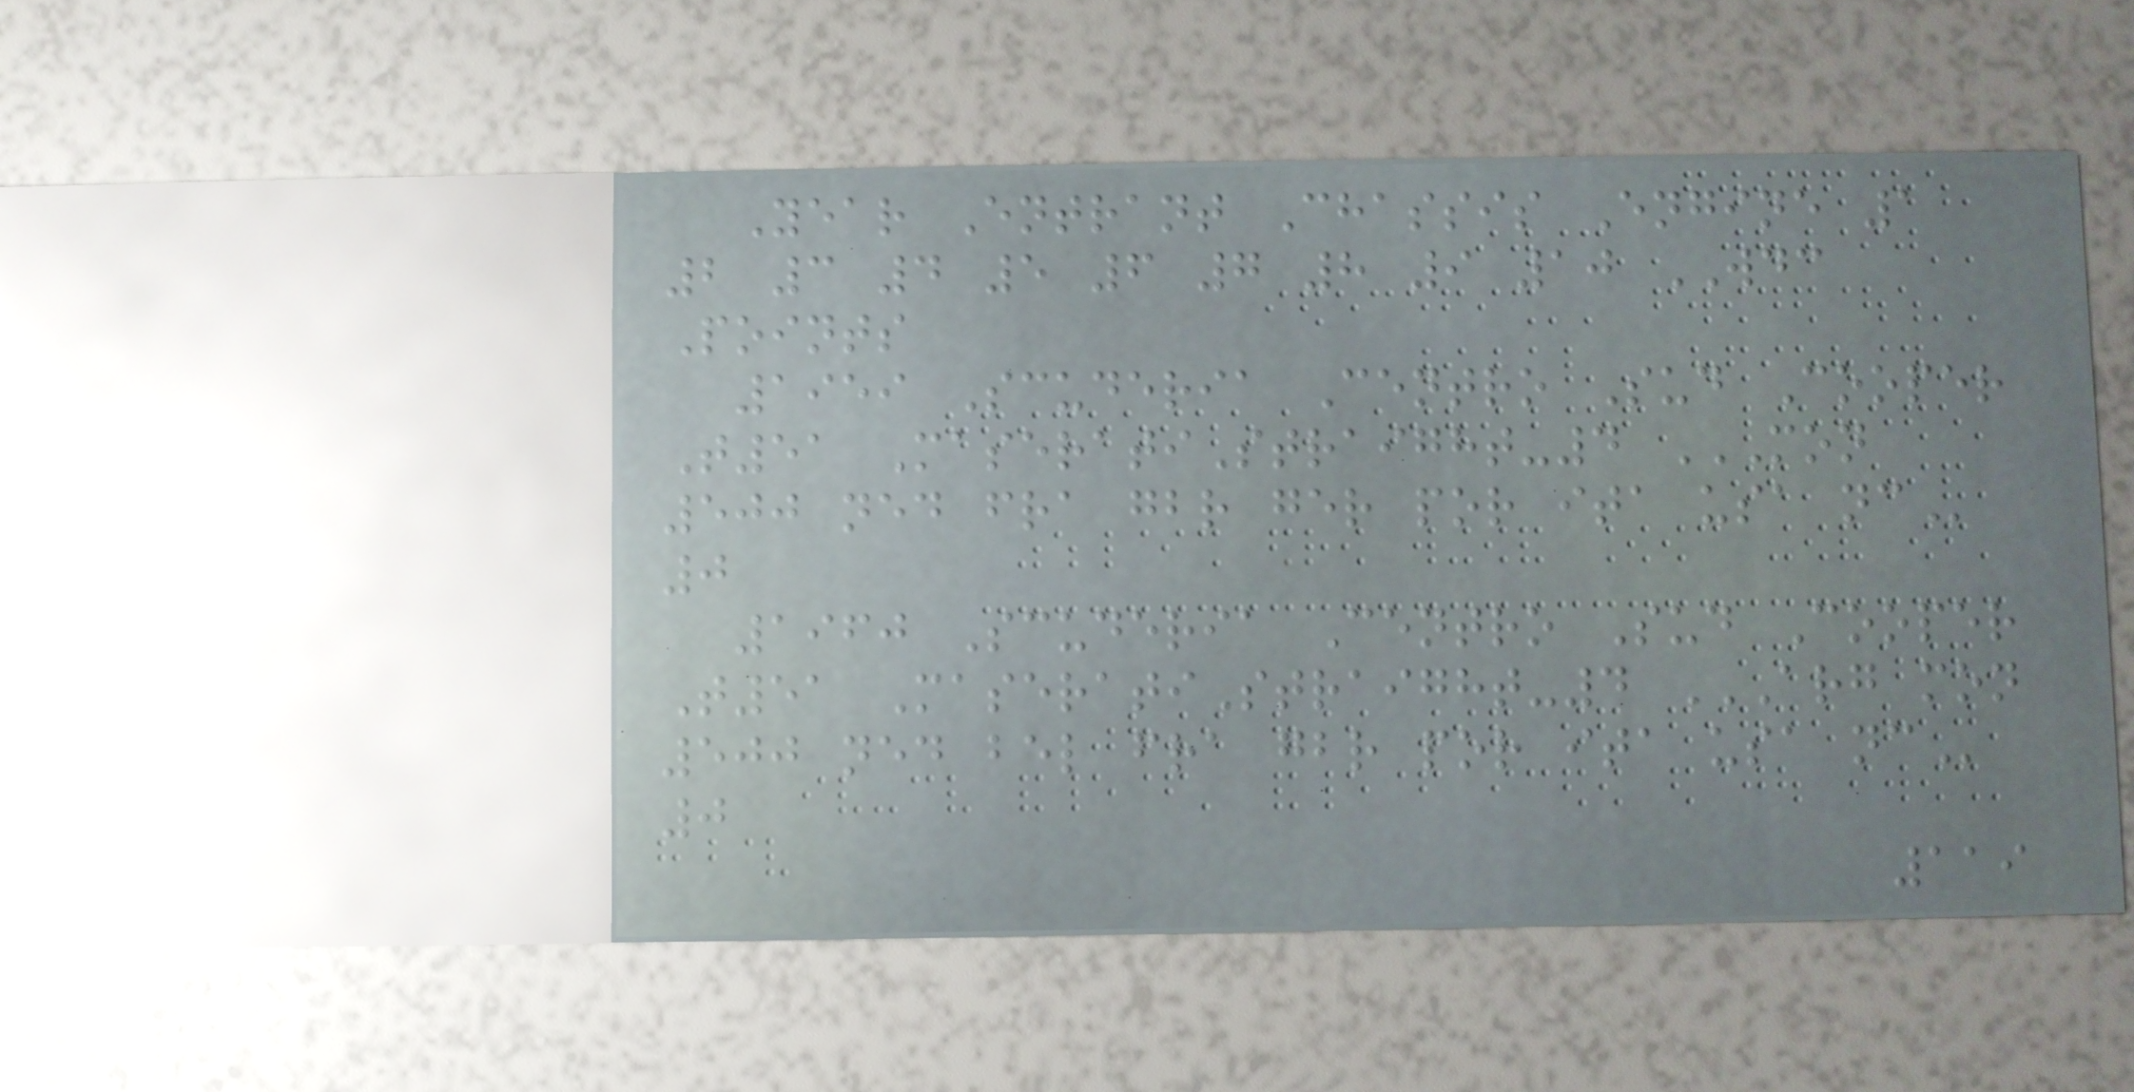Year Entrant Chassis Engine 1
2 3 4 5 6 7 8 9 10 WDC
Points
1959 Scuderia Centro Sud Cooper
T51 MaseratiStraight-4 MON
500 NED FRA GBR GER POR ITA USA NC
0
1960 Scuderia Centro Sud Cooper
T51 MaseratiStraight-4 ARG MON
500 NED BEL FRA GBR POR ITA USA NC
0
119
